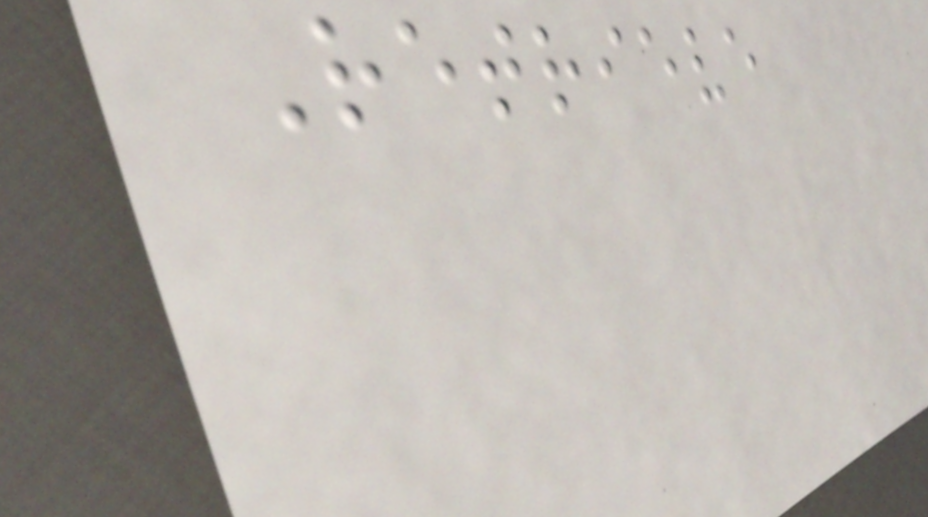Retrieve
